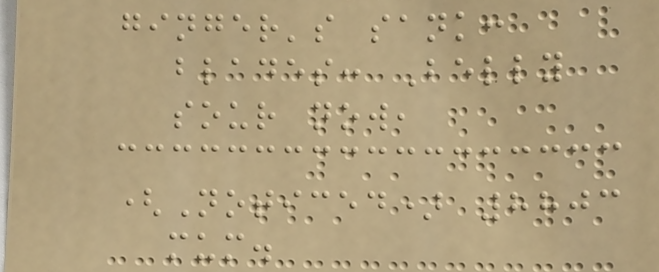ginger's sank:
blades: Belly
sour now,
(Noticed) 8803
mum.
